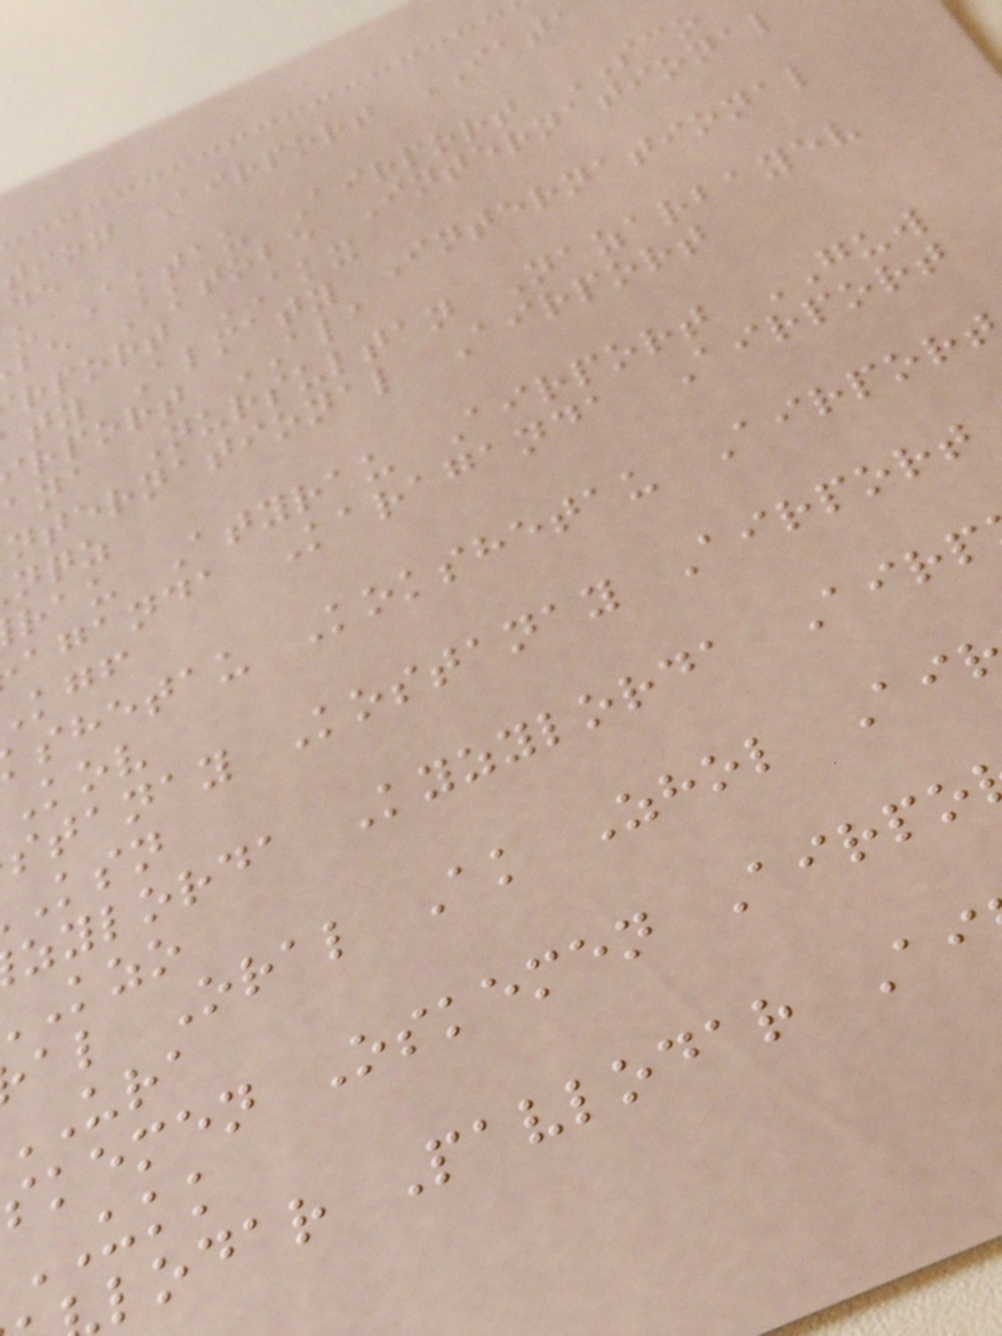tion Airport IATA
u Aktau Airport SCO
be Aktobe International
rport AKX
ty Almaty International
rport ALA
ana Nursultan Nazarbayev
nternational Airport
rau Atyrau Airport GUW
aganda Karaganda Airport
shetau Kokshetau Airport
stanay Kostanay Airport
zylorda Kyzylorda Airp
al Oral Ak Zhol Ai
skemen Oskemen Airpo
UKK
lodar Pavlodar Ai
